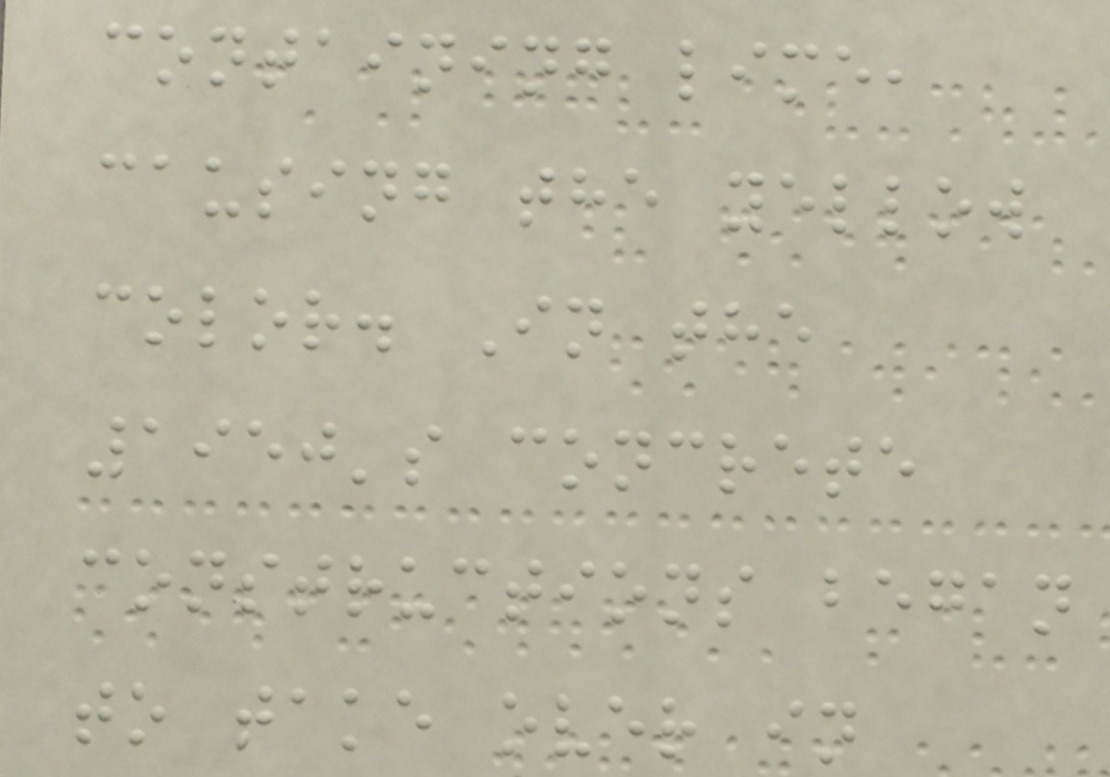containing lime,
causing the yellow
color. In the
1950's concrete
constructions began
to take over in
